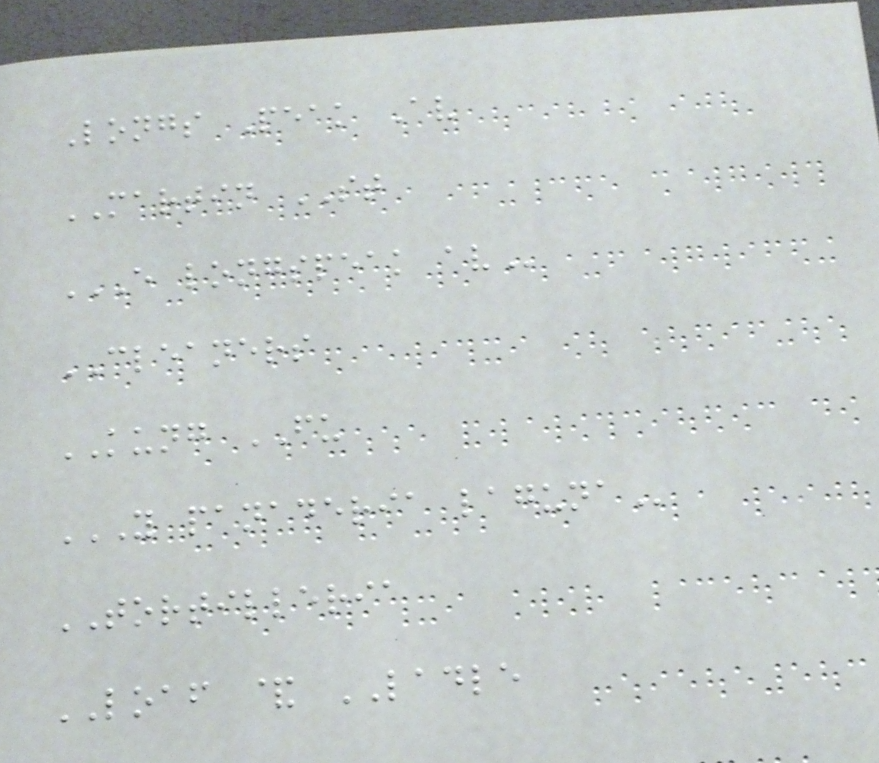Longs Peak Av
MARTIN ST
E LONGSPEAK AV
CLEANERS
KUNG FU
Y PANADERIA LAGUNA
TORTILLERIA
LOAF & LADLE
